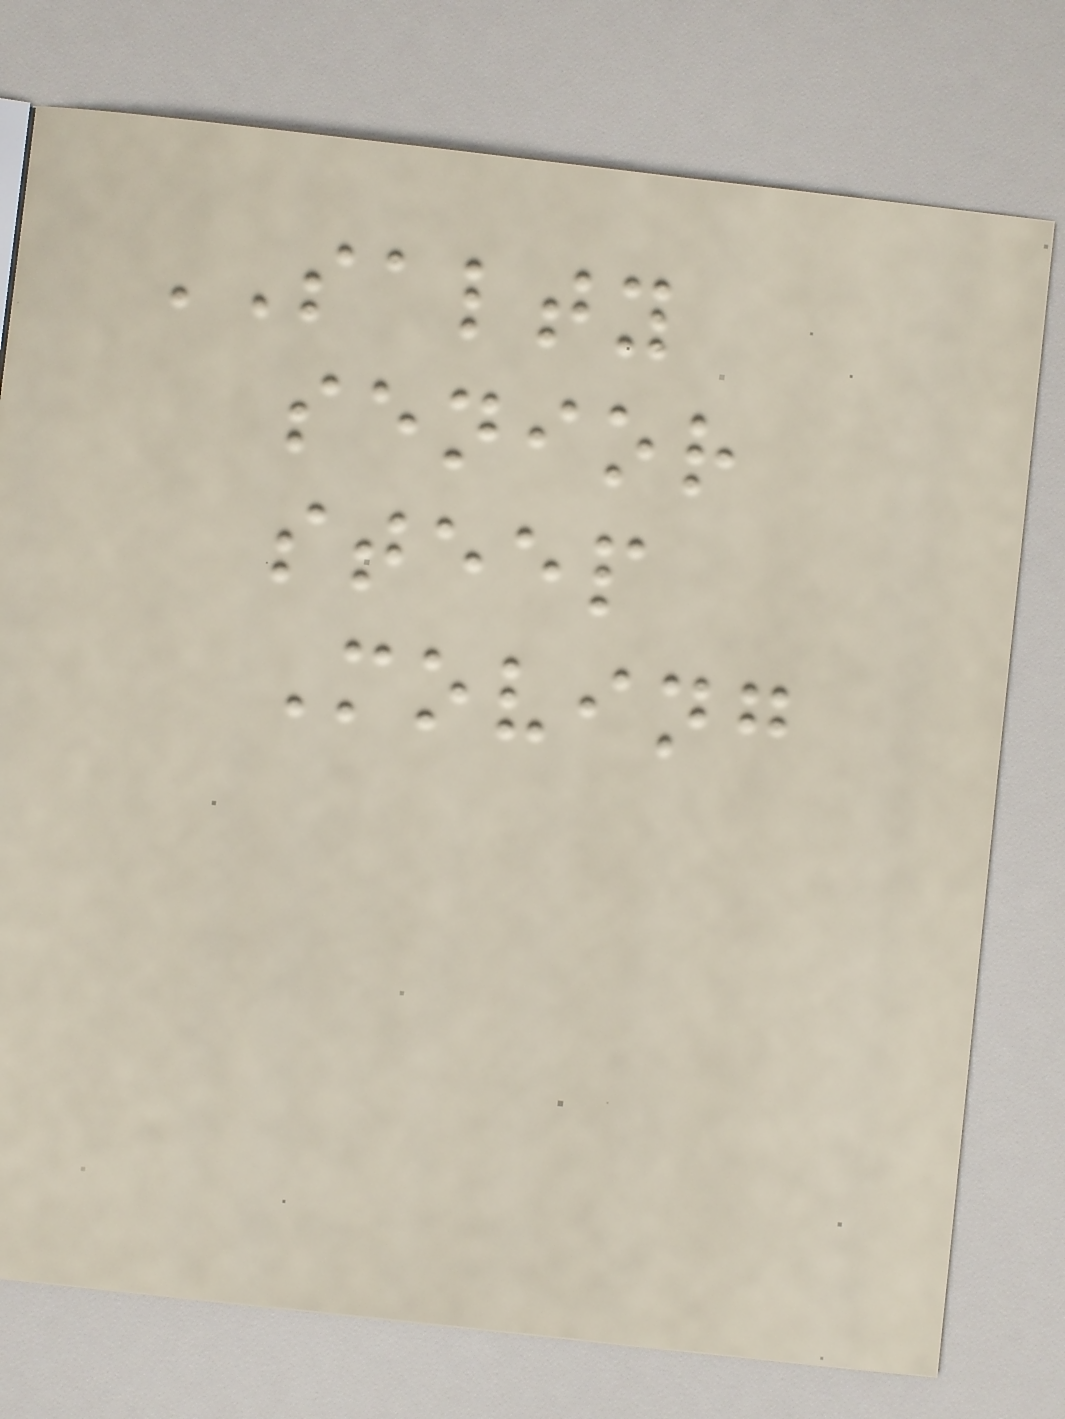SALTY
senior
steep
Moving
